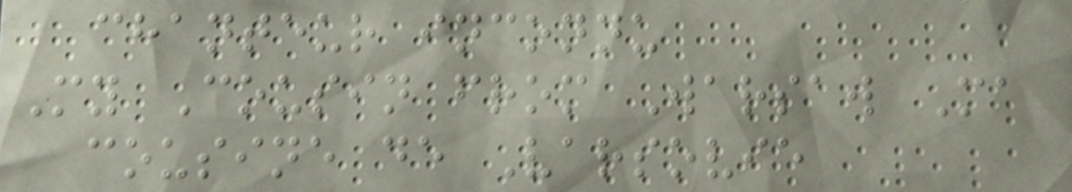chanteur inconnu
My Cousin from Warsaw Ma
cousine de Varsovie
